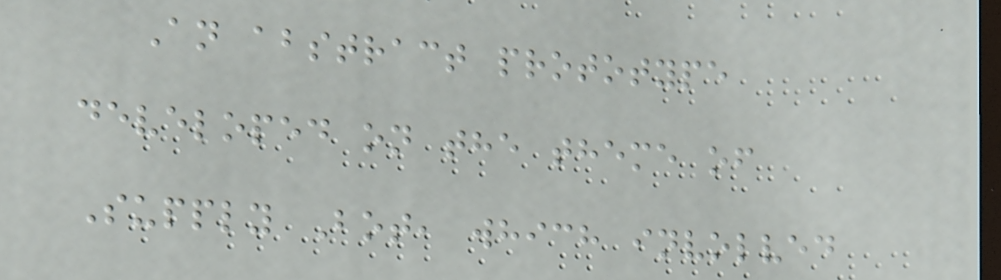An abstract prototype
developed on the theme of
Supply Bot, which involved
